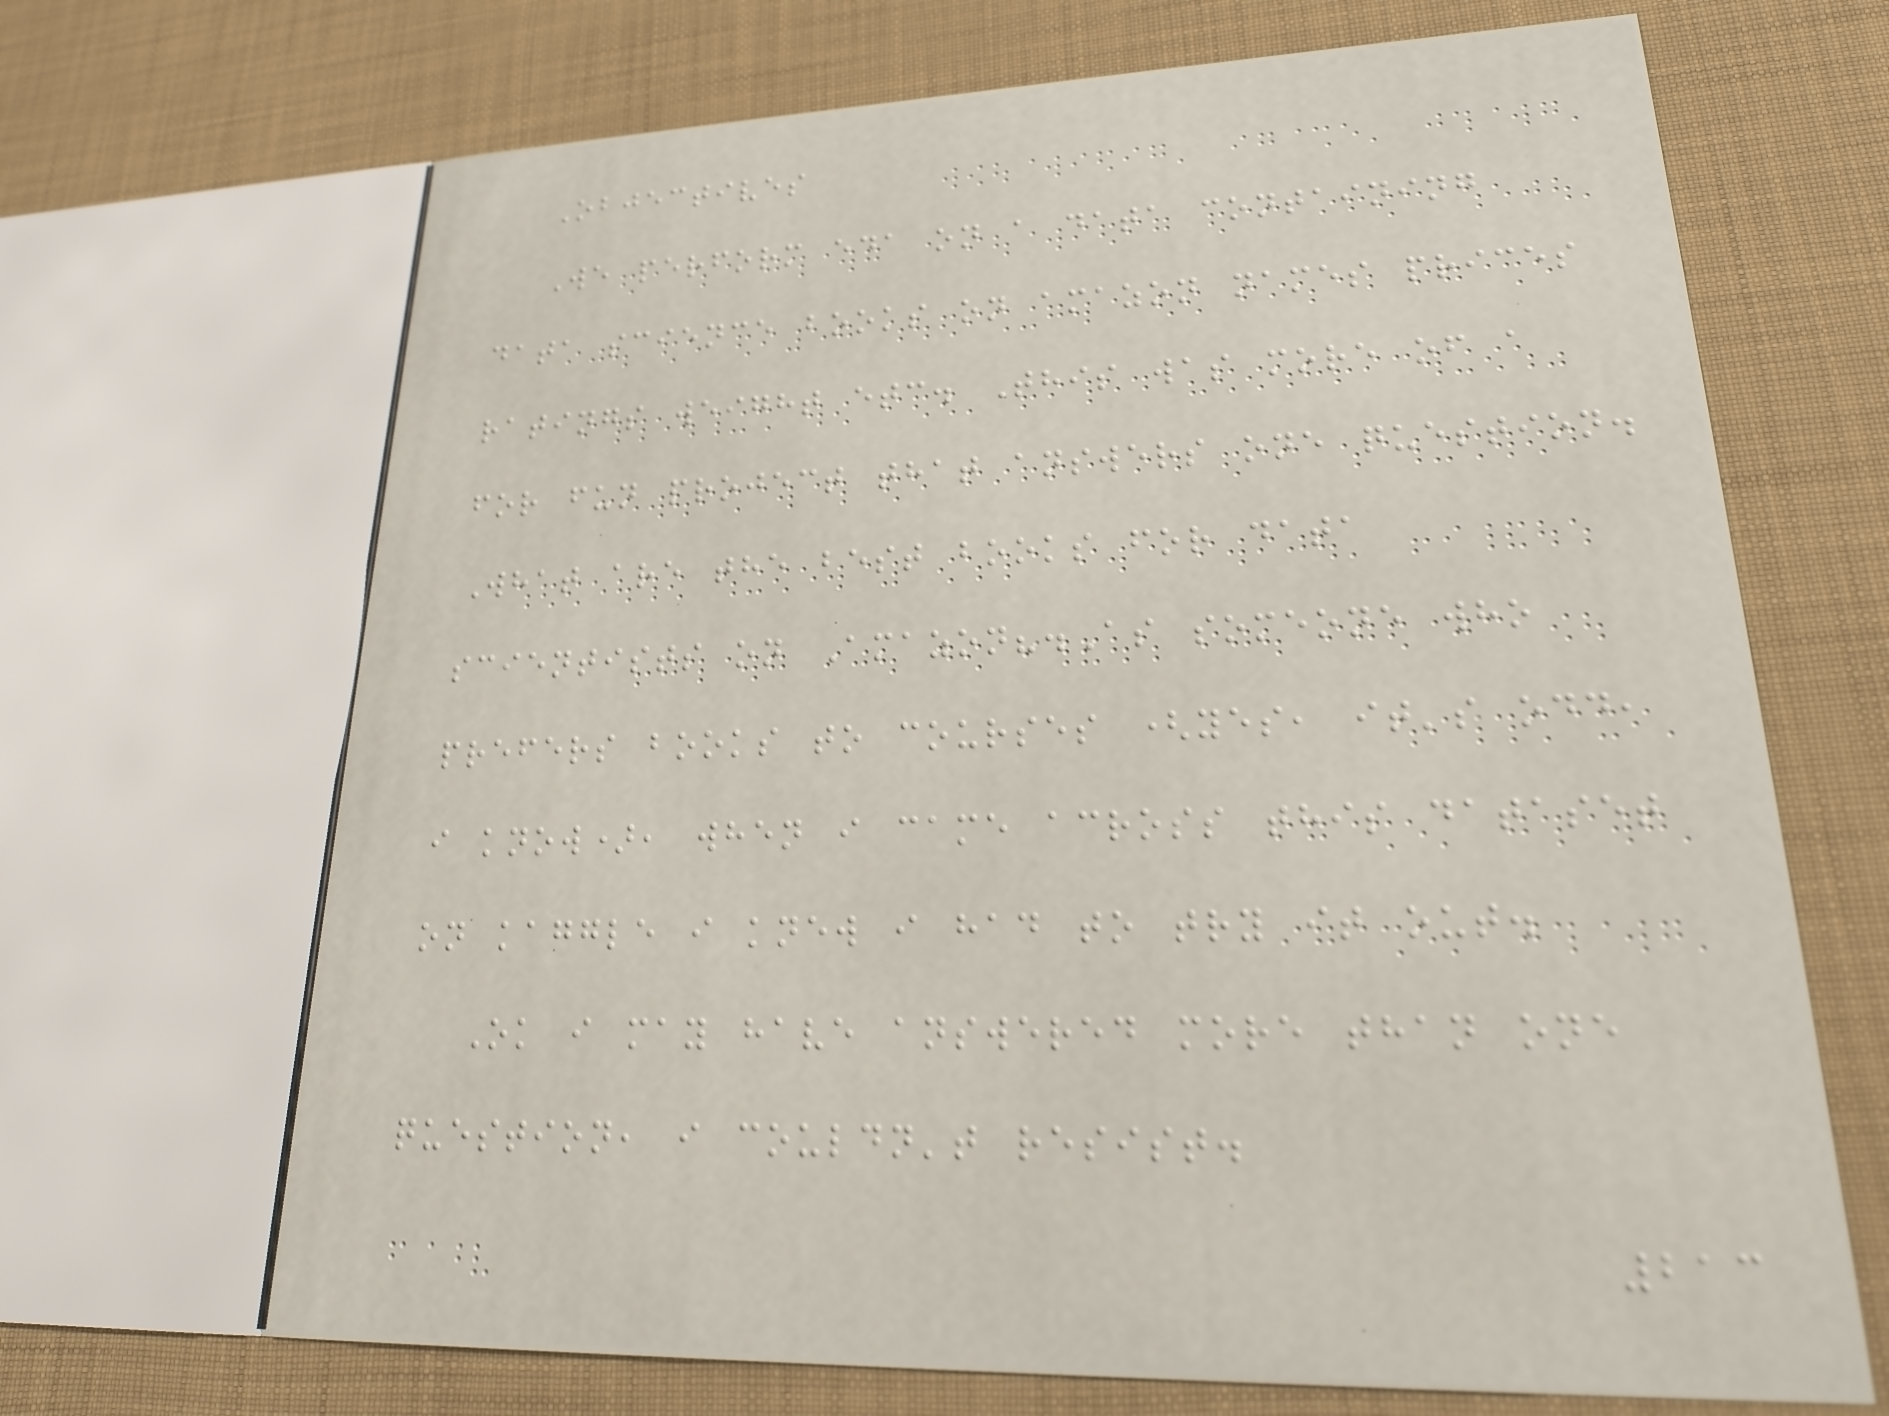Objectives
We perform eda on a data containing
data science books on amazon names prices
ratings weight etc. This was more of a
for fun project that answers one question.
What are the best books for data
scientists on Amazon?.As someone who
prefers books to courses (yes, it's odd,
i know), when i came across this dataset
on kaggle i knew i had to try it out.
Ok i may have answered more than one
question, i couldn't resist.
213
